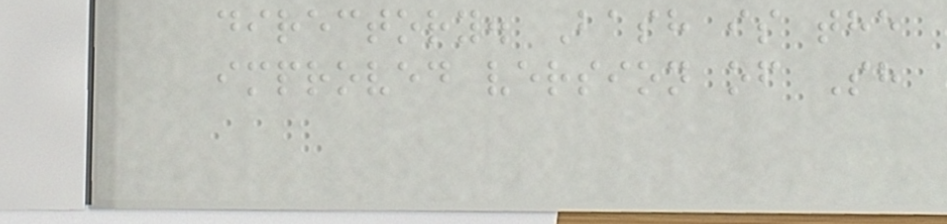directory. Bash is the
improved version of Sh
